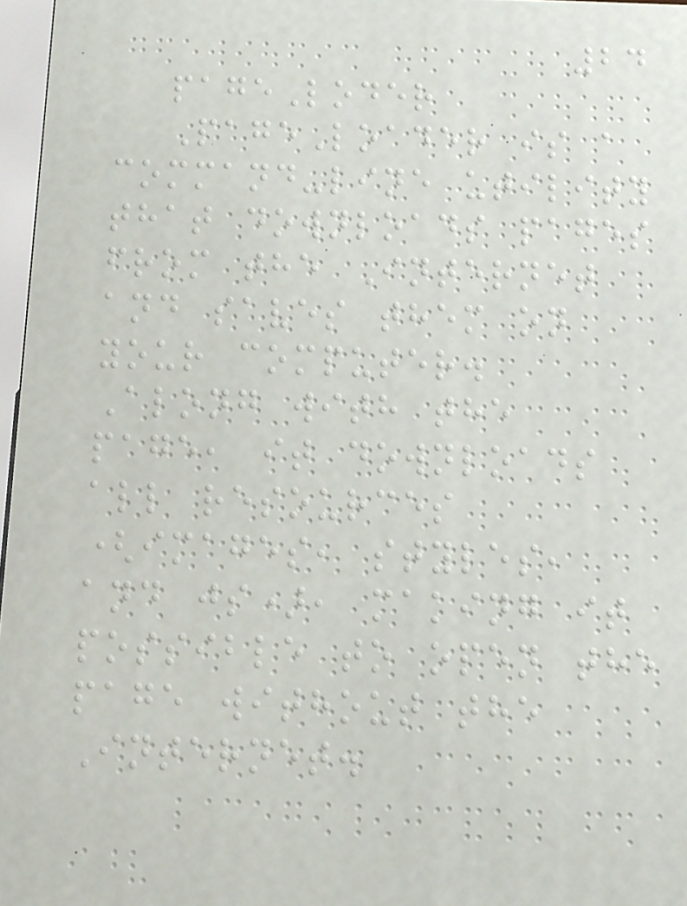24
pageLoder
PageLoader is a
command-line utility
that downloads pages
from the Internet
and saves them on
your computer.
Along with the
page, it downloads
all resources
(images, styles,
and js), making it
possible to open the
page without the
Internet.
